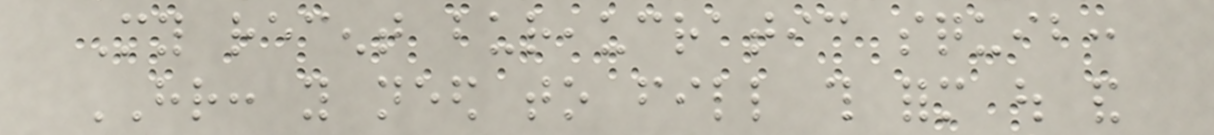My recent bureaucratic squib:
HR: you need to fill this form out and
